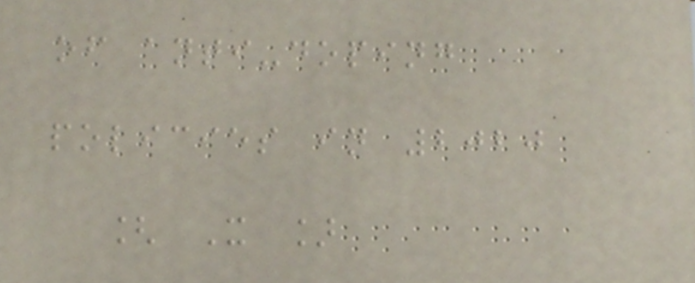of anti-doping
policies in 2020
[ X ]
